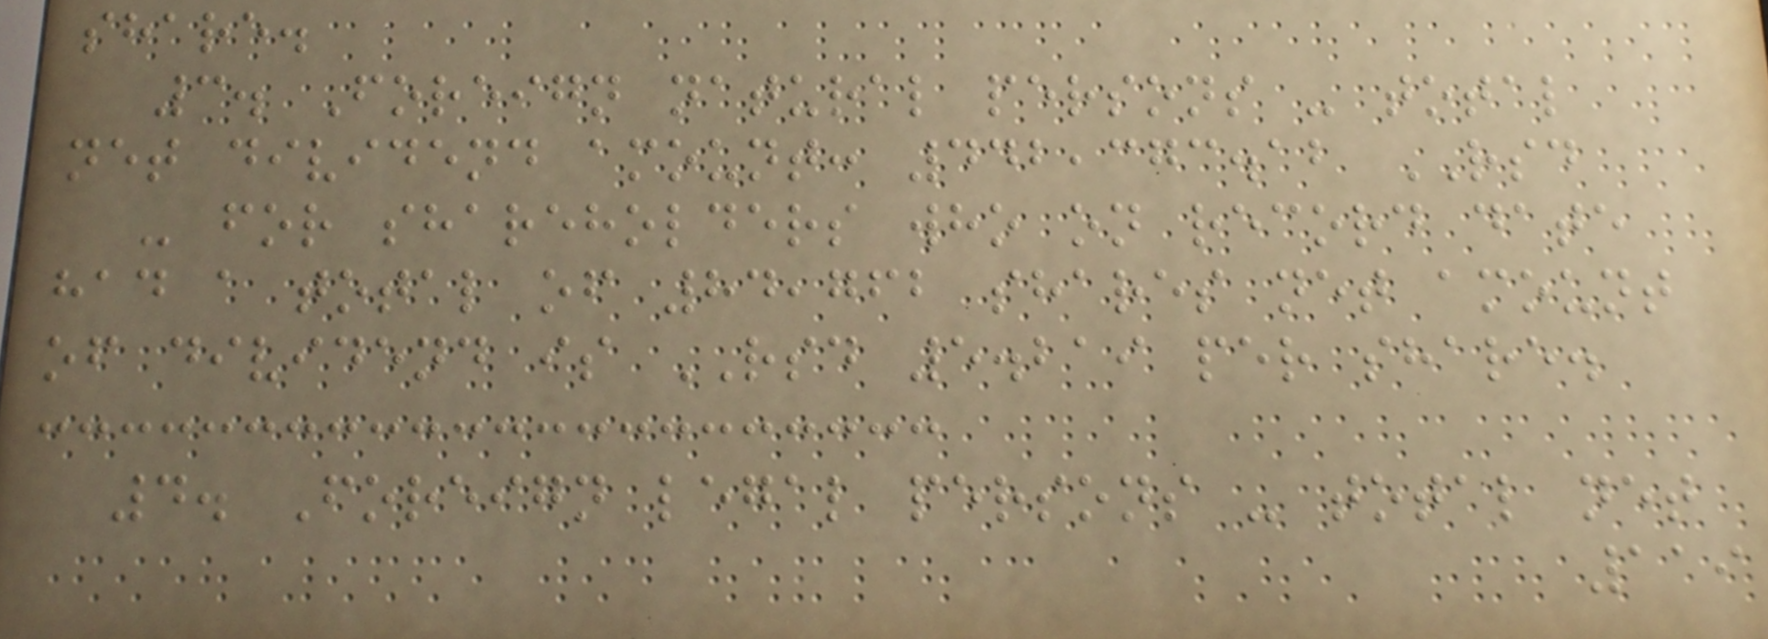share.
3. Foreign natural persons - total
net dividend amount: 442,373.12 RSD
- for shareholders who on record date
had a total of 84,762 shares net amount
of dividend is RSD 5.219 per share.
4. Foreign legal persons - total net
119
